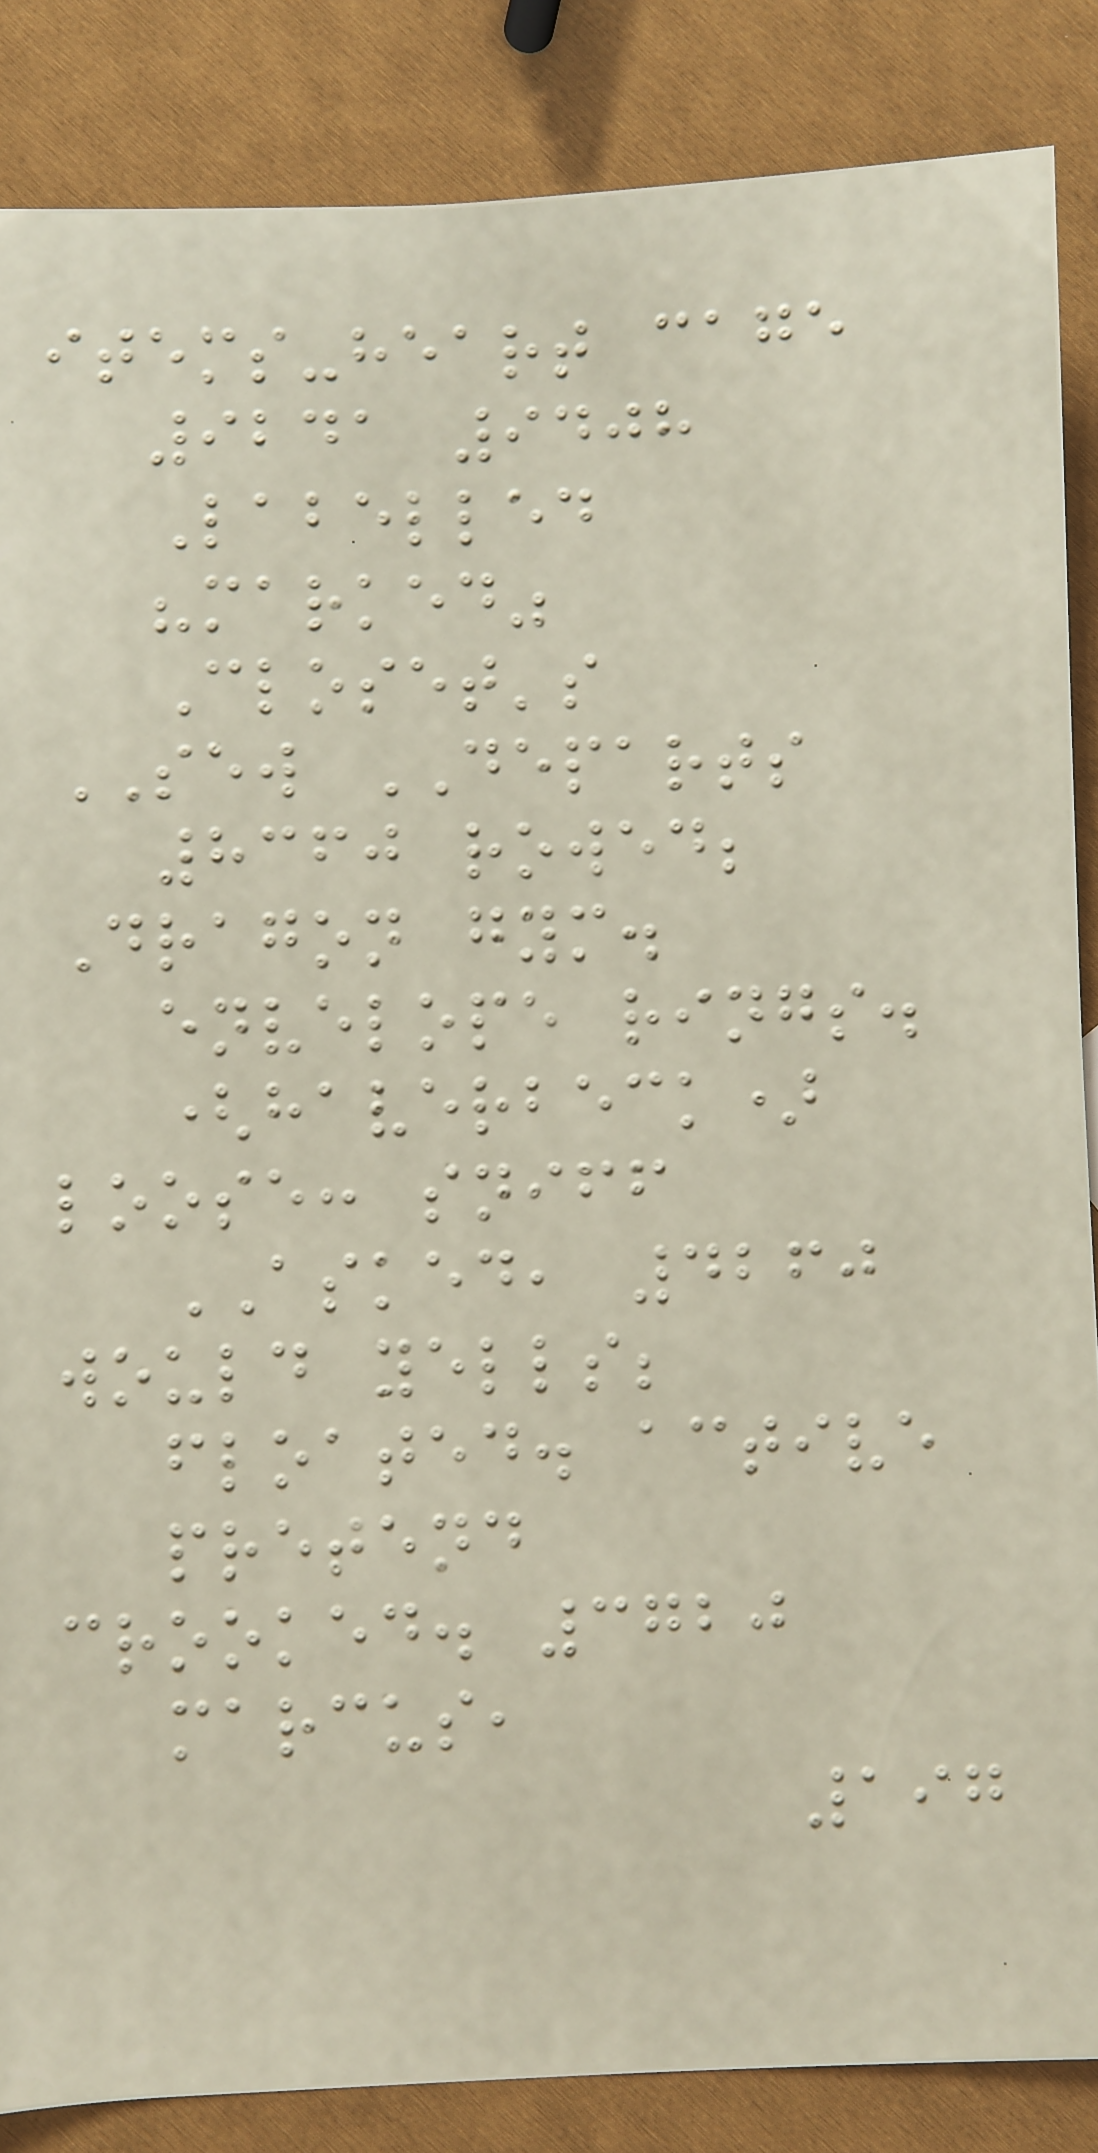items-heart cage
9241 9408
Labelled
"marked"
Closet's
SEW DEPARTS
8360 rowed;
Dragon gym.
envelope rings.
(haverbeck)
loose: sniff
ASKED, 4260
would yells;
floated. active
pretend
crooked. 3720
marcus,
197
